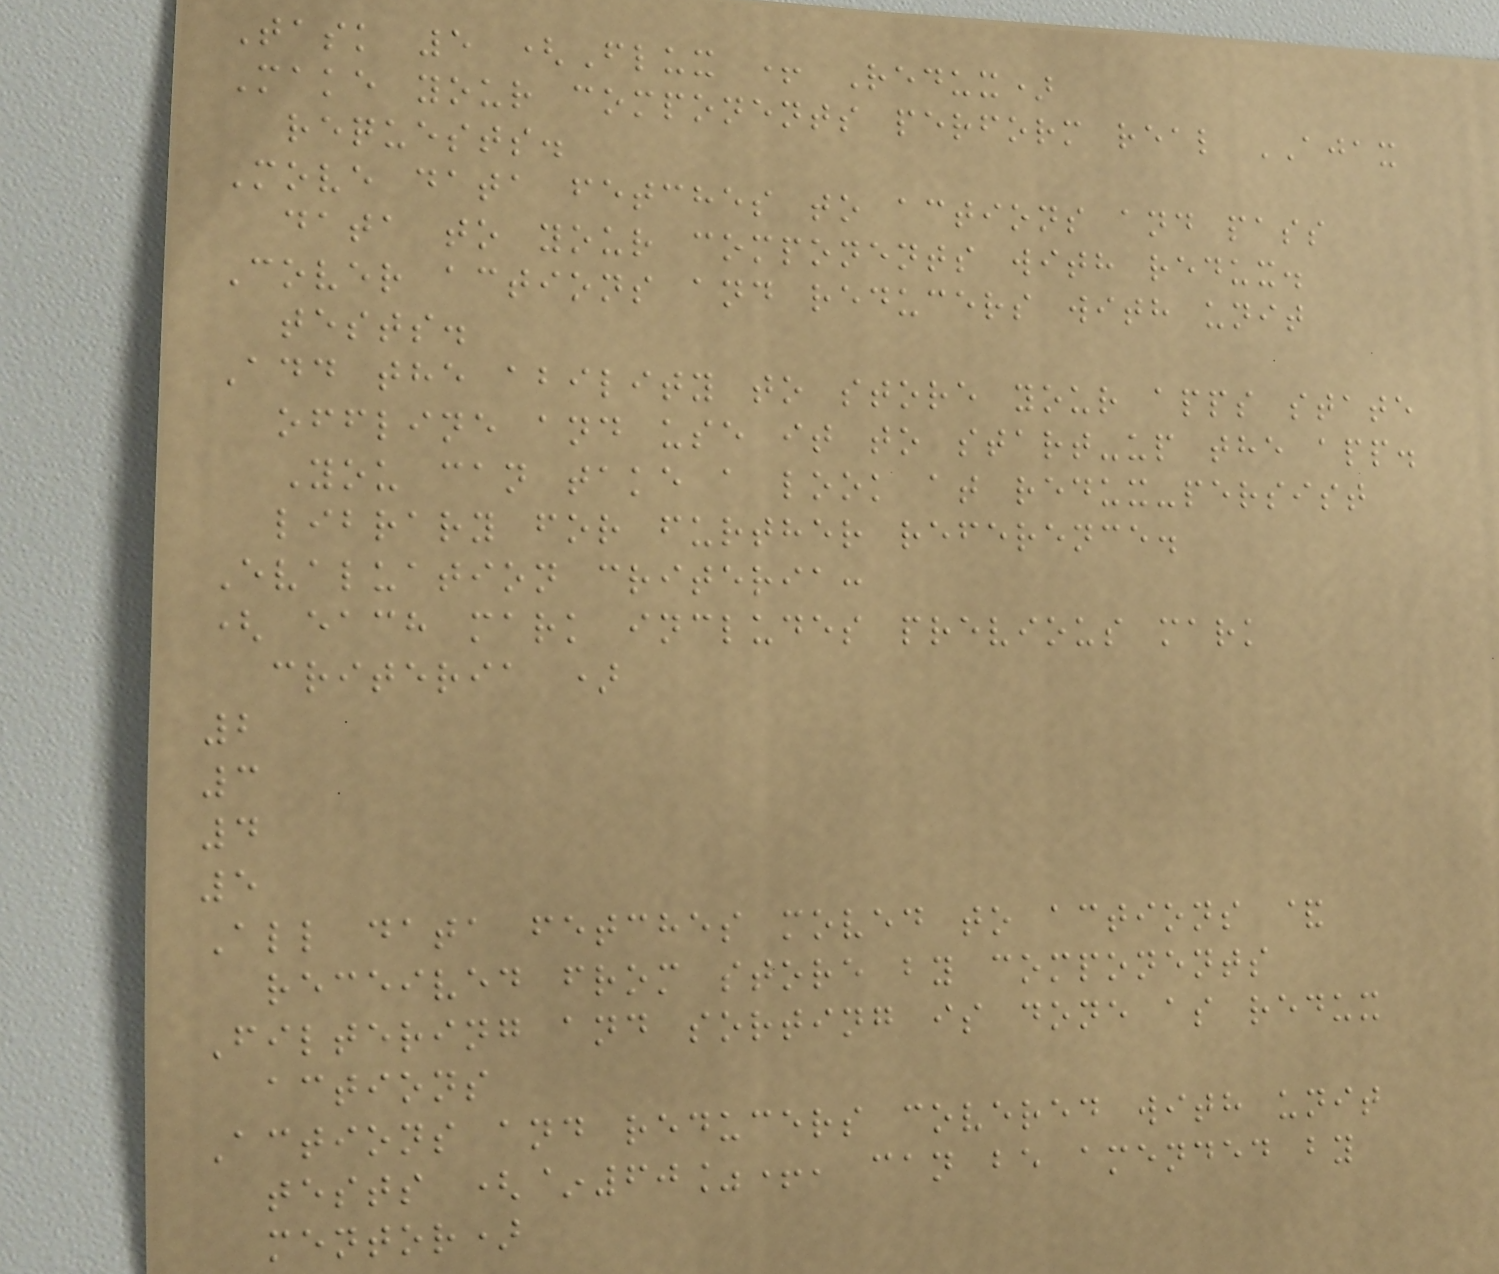Task 5 (Flux + Redux)
Make your components perform real AJAX
requests.
Move data fetches to actions and pass
data to your components with redux.
Cover actions and reducers with unit
tests.
Add the ability to store your apps state
offline and use it to start-up the app.
You can take a look at redux-persist
library for further reference.
Evaluation criteria:
( each mark includes previous mark
criteria )
2
3
4
5
All data fetches moved to actions &
received from store by components
Filtering and sorting is done as redux
actions
Actions and reducers covered with unit
tests (~60%+, can be amended by
mentor)
